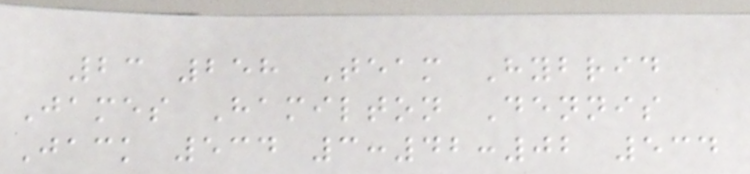23 258 Team Hybrid
James Hamilton Dennis
Jack 534 3:42:02 534
